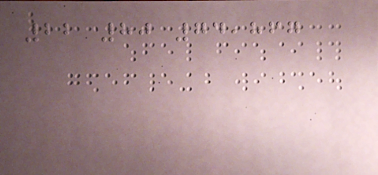22 80 74,867
